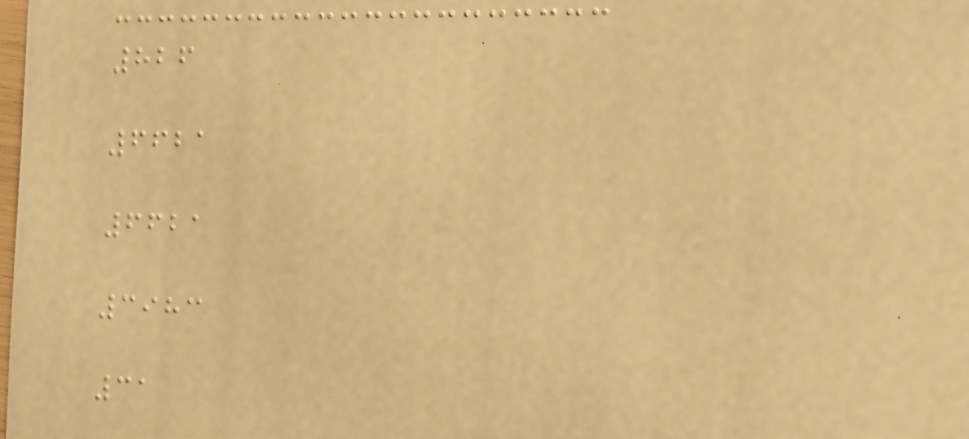826
6621
6621
3983
31
